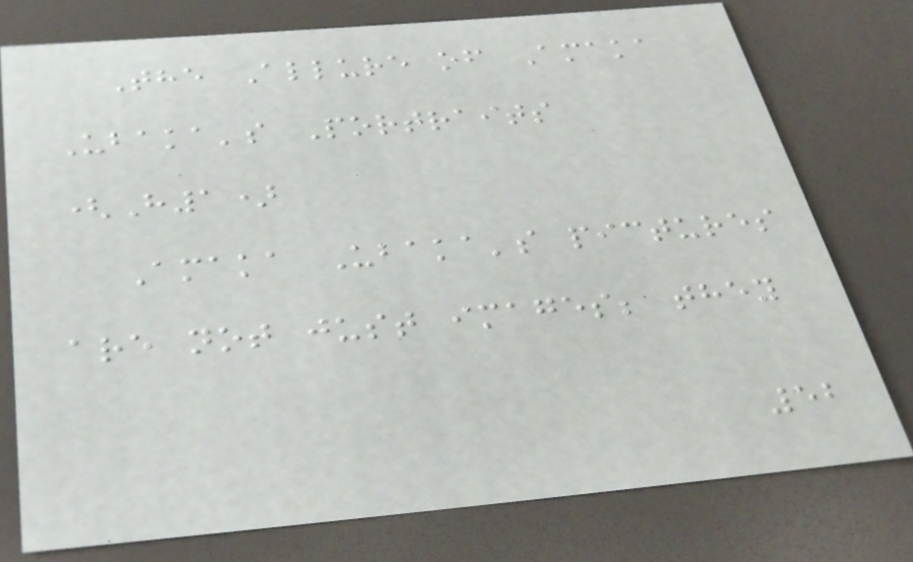The Allure of Amaka
Ubaka's Portraits
(H1)
Amaka Ubaka's pictures
are not just images; they
52
